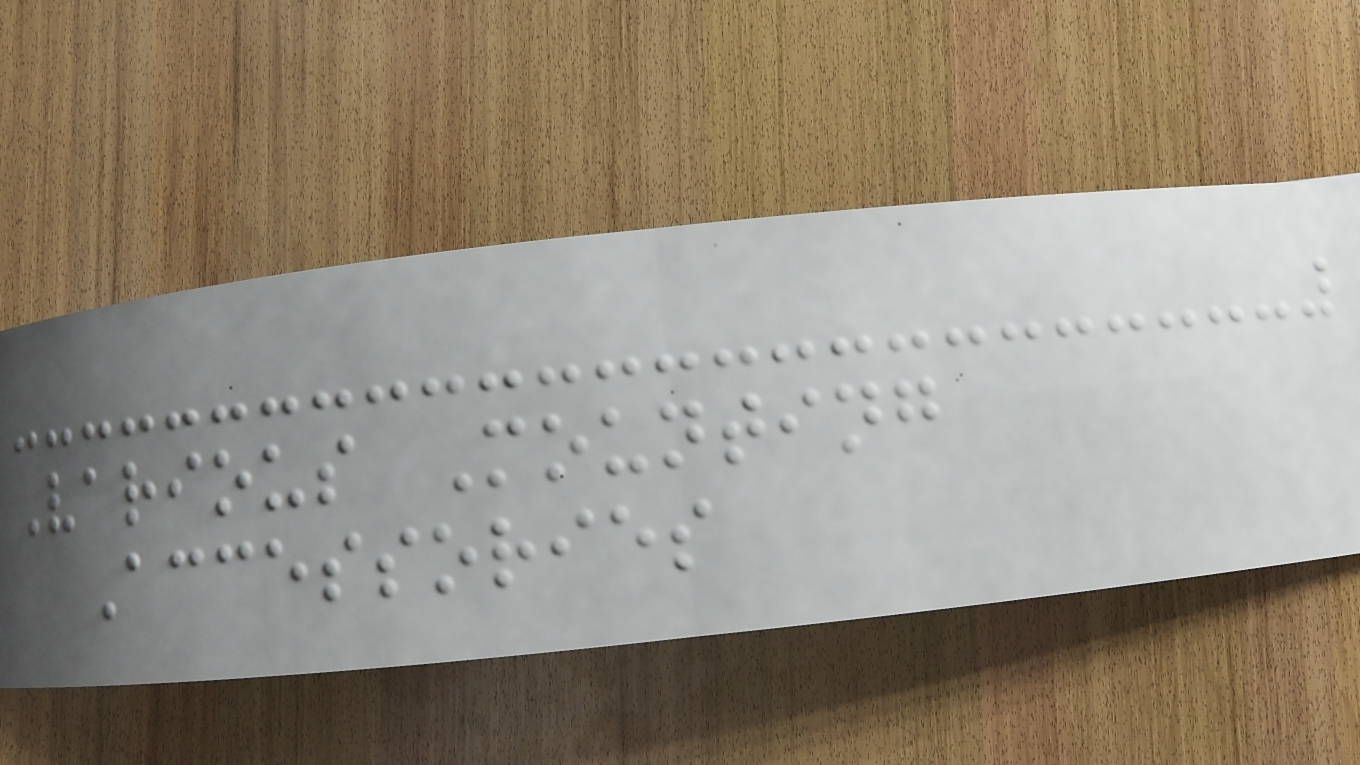Various Mounting
Accessories
